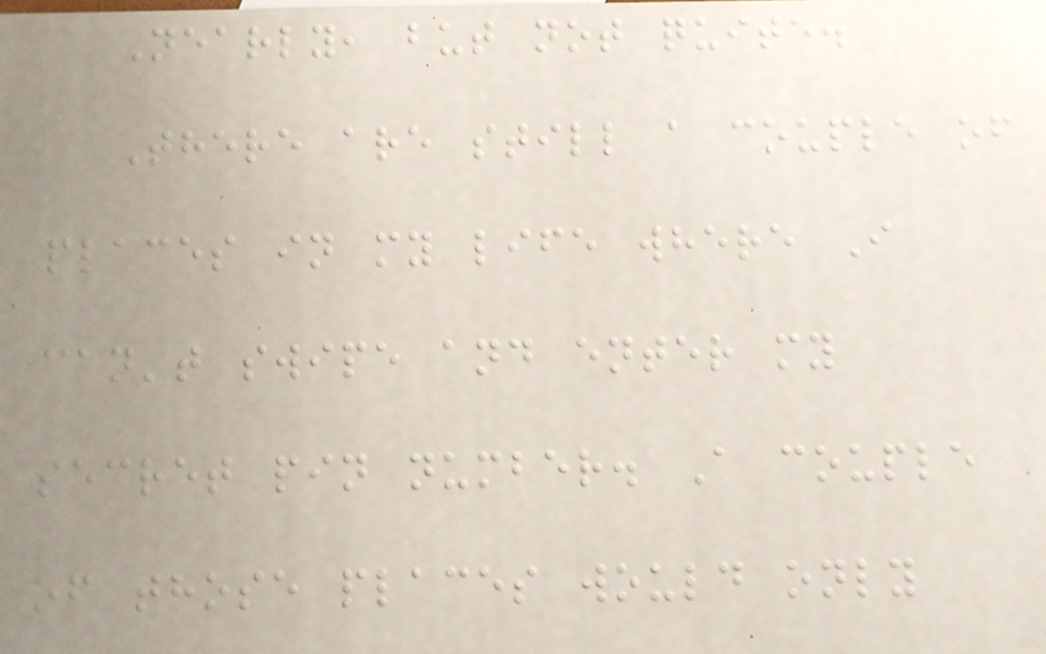Nearly, but not quite.
There are still a couple of
places in my life where I
can't swipe and enter my
secret pin number. A couple
of those places would only
